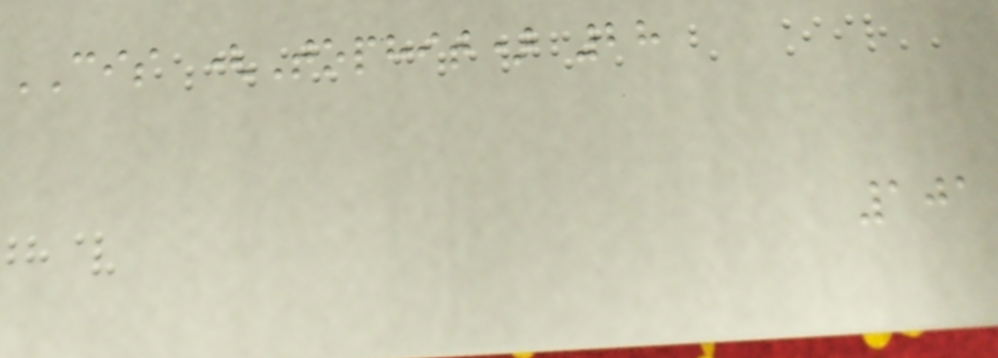CIS (Tophit) 28
101
